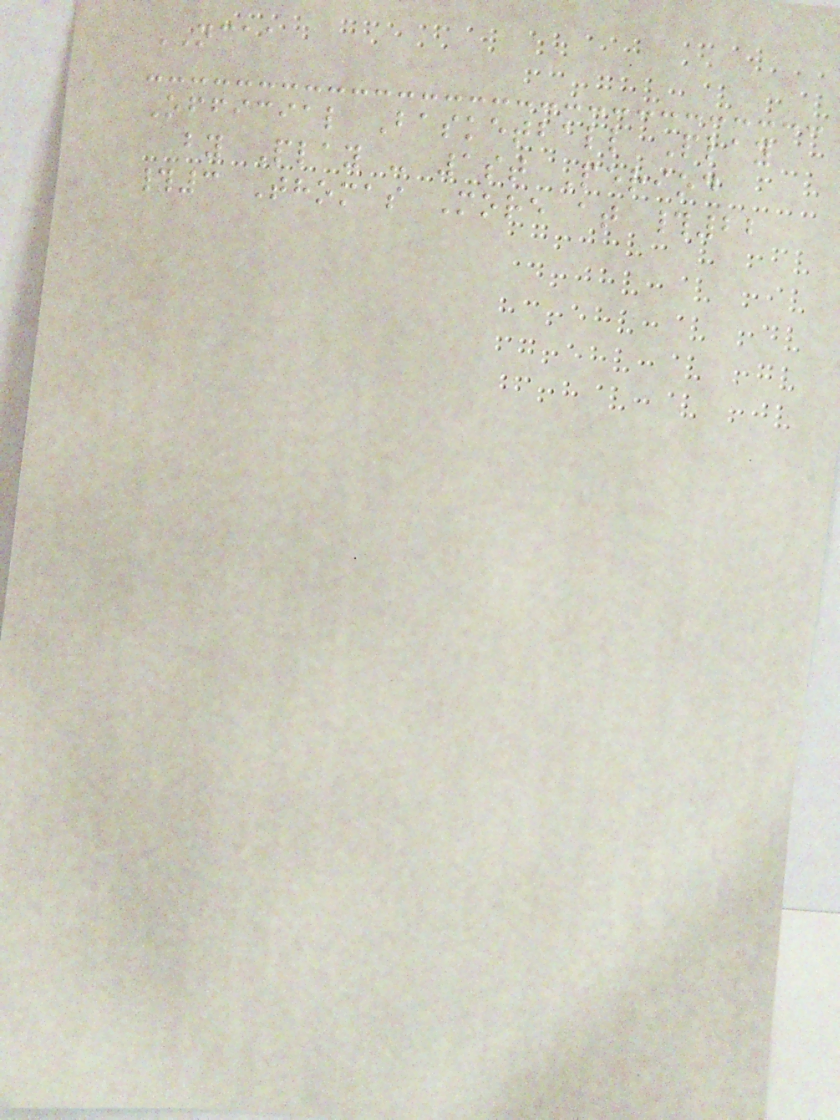NCAA
Official Basketball Play
by Play - 1st Period
#3 Thomas More at #22
